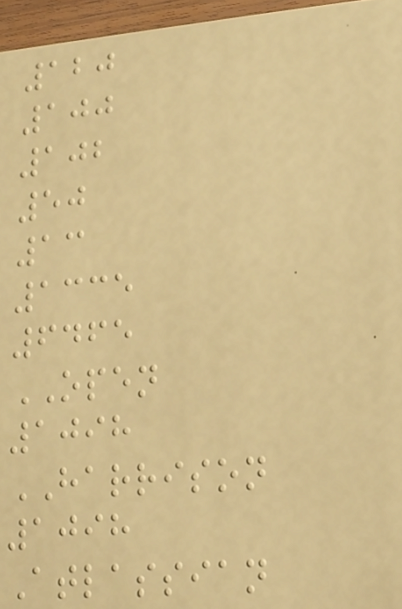120
100
102
50
13
1335
6465
OPEN
1098
HARRISON
1098
Atlassian
